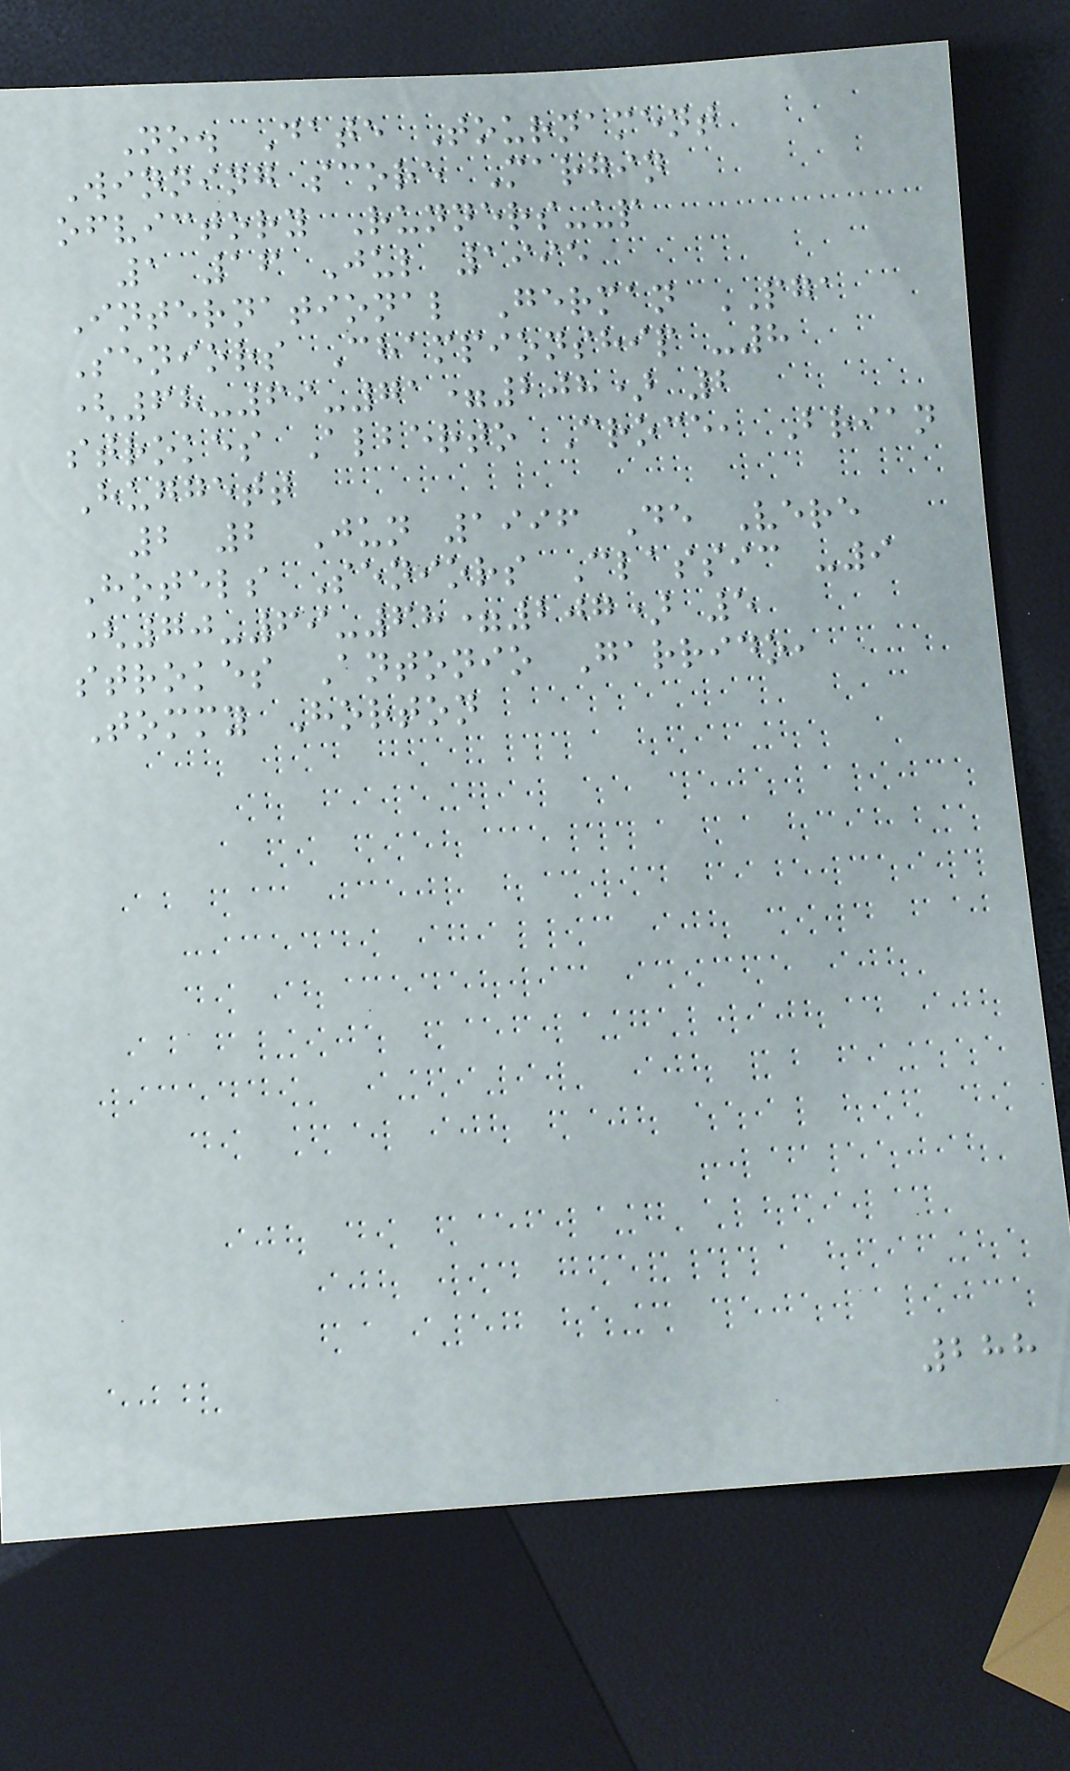No. Date Tournament
Winning score Margin
ofvictory Runners-up
1 16 Jul 1995
International German PGA
Seniors Championship -8
(68-69-71=208) 2
strokes Alberto Croce, Brian
Huggett
2 2 Jun 1996 De Vere
Hotels Seniors Classic -9
(70-69-68=207) 5
strokes Antonio Garrido,
Tommy Horton
288
